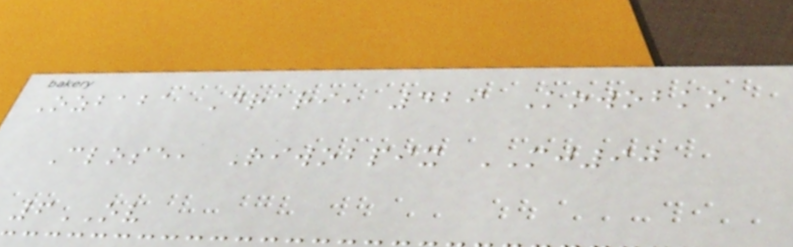Ozbaba Drari, 429 Kowobko
Close, Riwobpix MJ90
6OV
